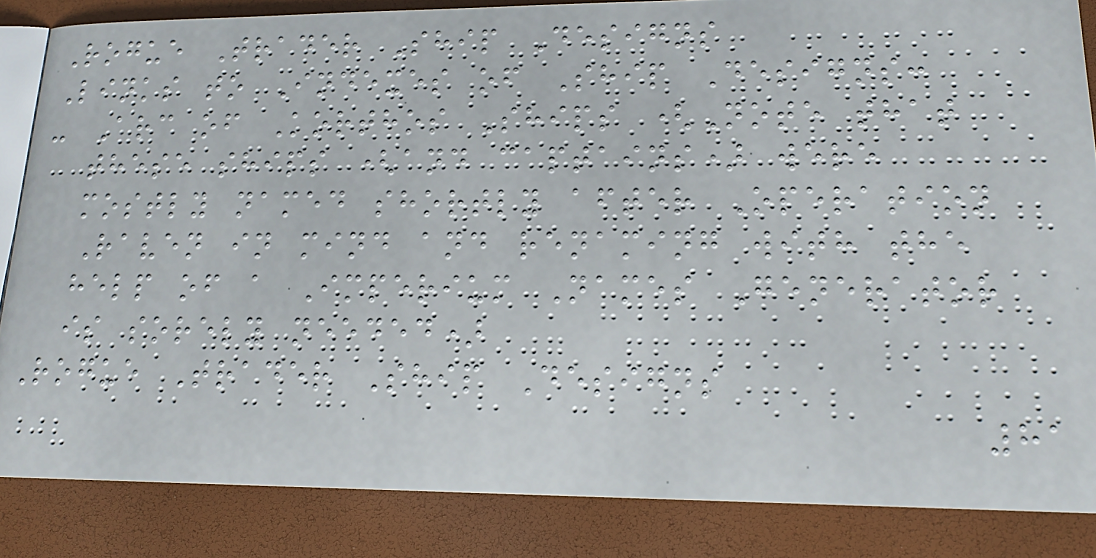Rogue Trader Ship Designs
Links to Indexes of Ship Designs:
- Arc of Korthos Ships (Note that
these ships (and captains) were
mostly named shortly after Operation
Raven in mind and renaming with the
help of a Imperium Names Generator
is sorely needed)
Rogue Trader Ship Designs
81
